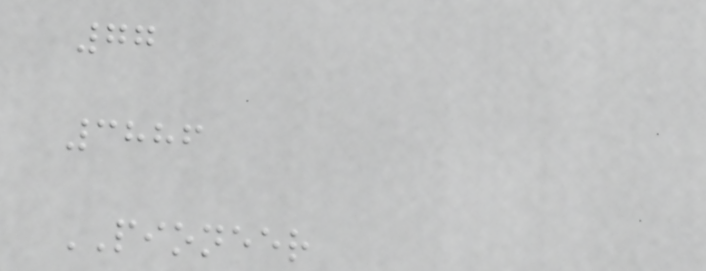77
3886
PIONEER
